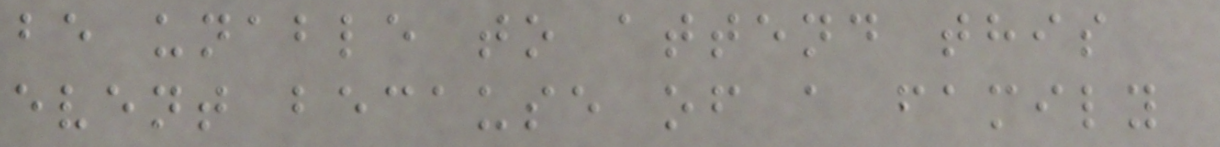be unable to attend this
event because of a family
